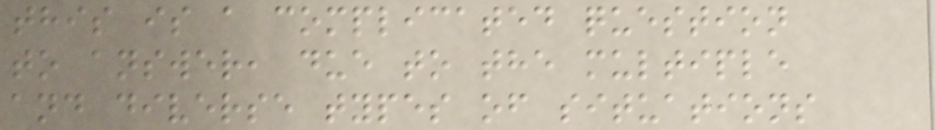this is a complicated question
to answer, due to the multiple
and diverse types of situations
